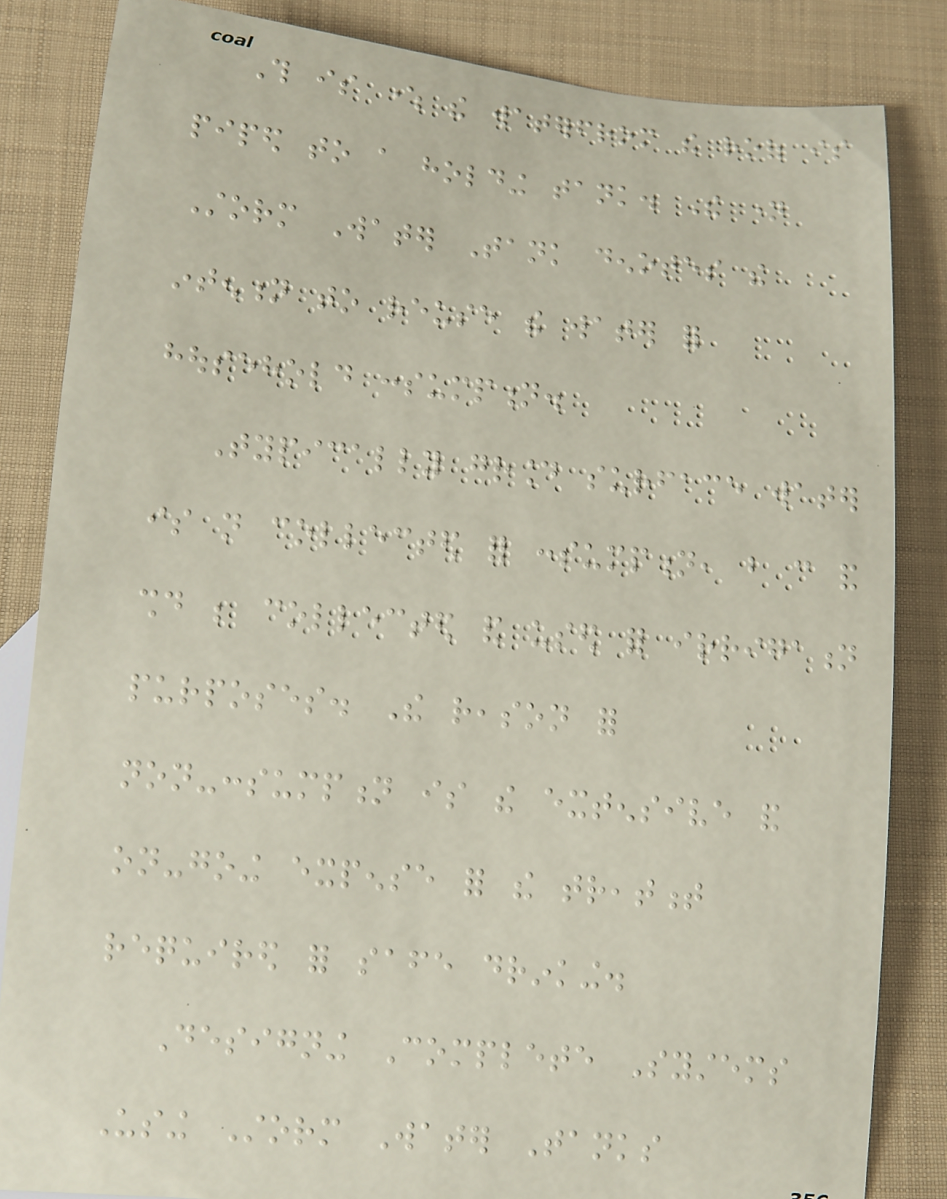This is where the waterfrom the roof is
piped to a holding tank. The name
Storm Water Tank denotes the
intention to reuse the water for
household consumption.
Typically ground surface water
is not collected for consumption, but can and
should be collected and used for irrigation
purposes. The reason for
non-consumption is the extensive and
on-going expense for the treatment
required for safe drinking.
Designing Complete Systems
Using Storm Water Tanks
